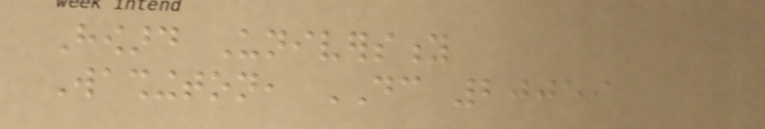Howard University
Washington, DC 20059
